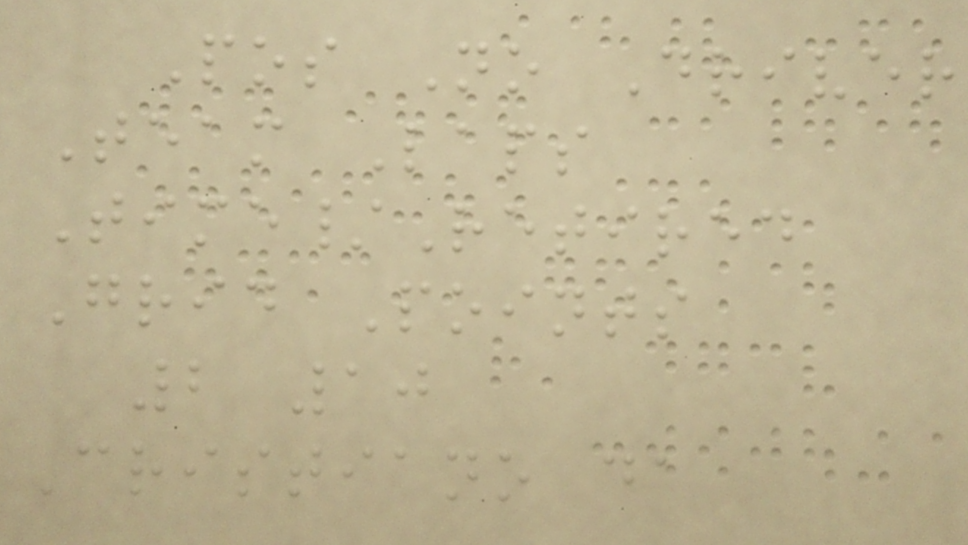Pos No Driver
Team Laps
Time/Retired
Grid Points
2 10
Cristiano da
